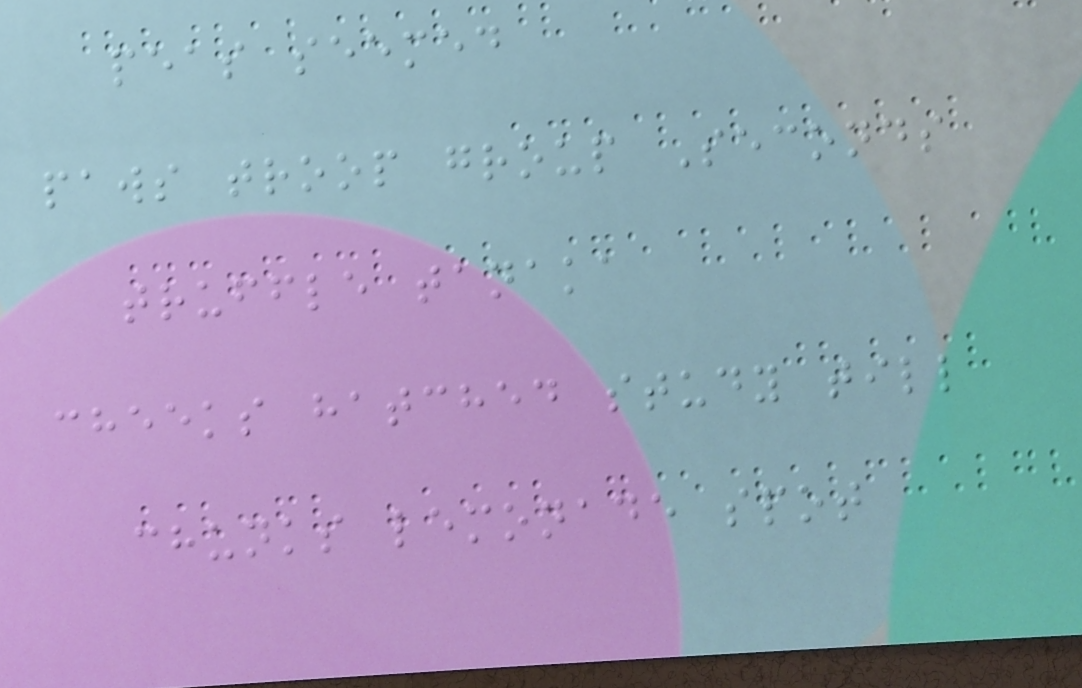peas seemed
paws troop group Seconds
truffle tanaka
cheeks hatched study till
chunks lemonade spot
